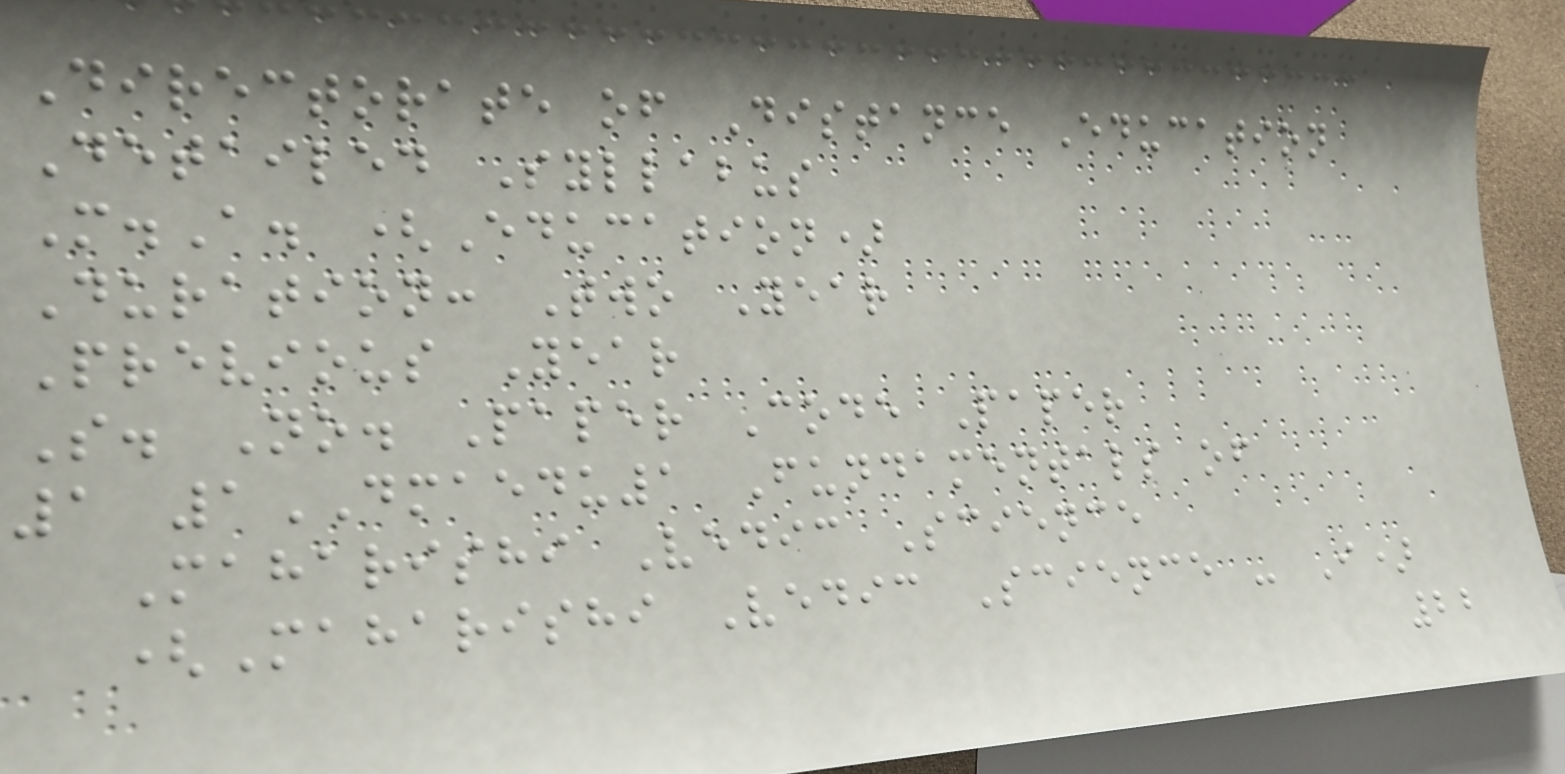Directorate of Distance Education
Detailed Syllabus
M.A. (Education)
Duration: Two Year
Previous Year
S. No. Paper Code Paper
1 1DMAEDU1 Fundamentals of
Maharishi Vedic Science
(Maharishi Vedic Science - I)
22
